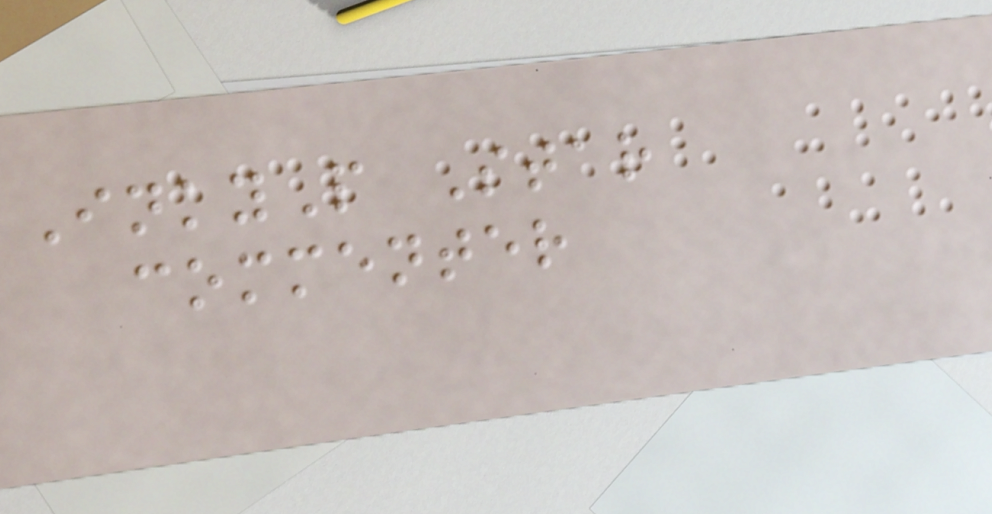InkyP Star
commenter
